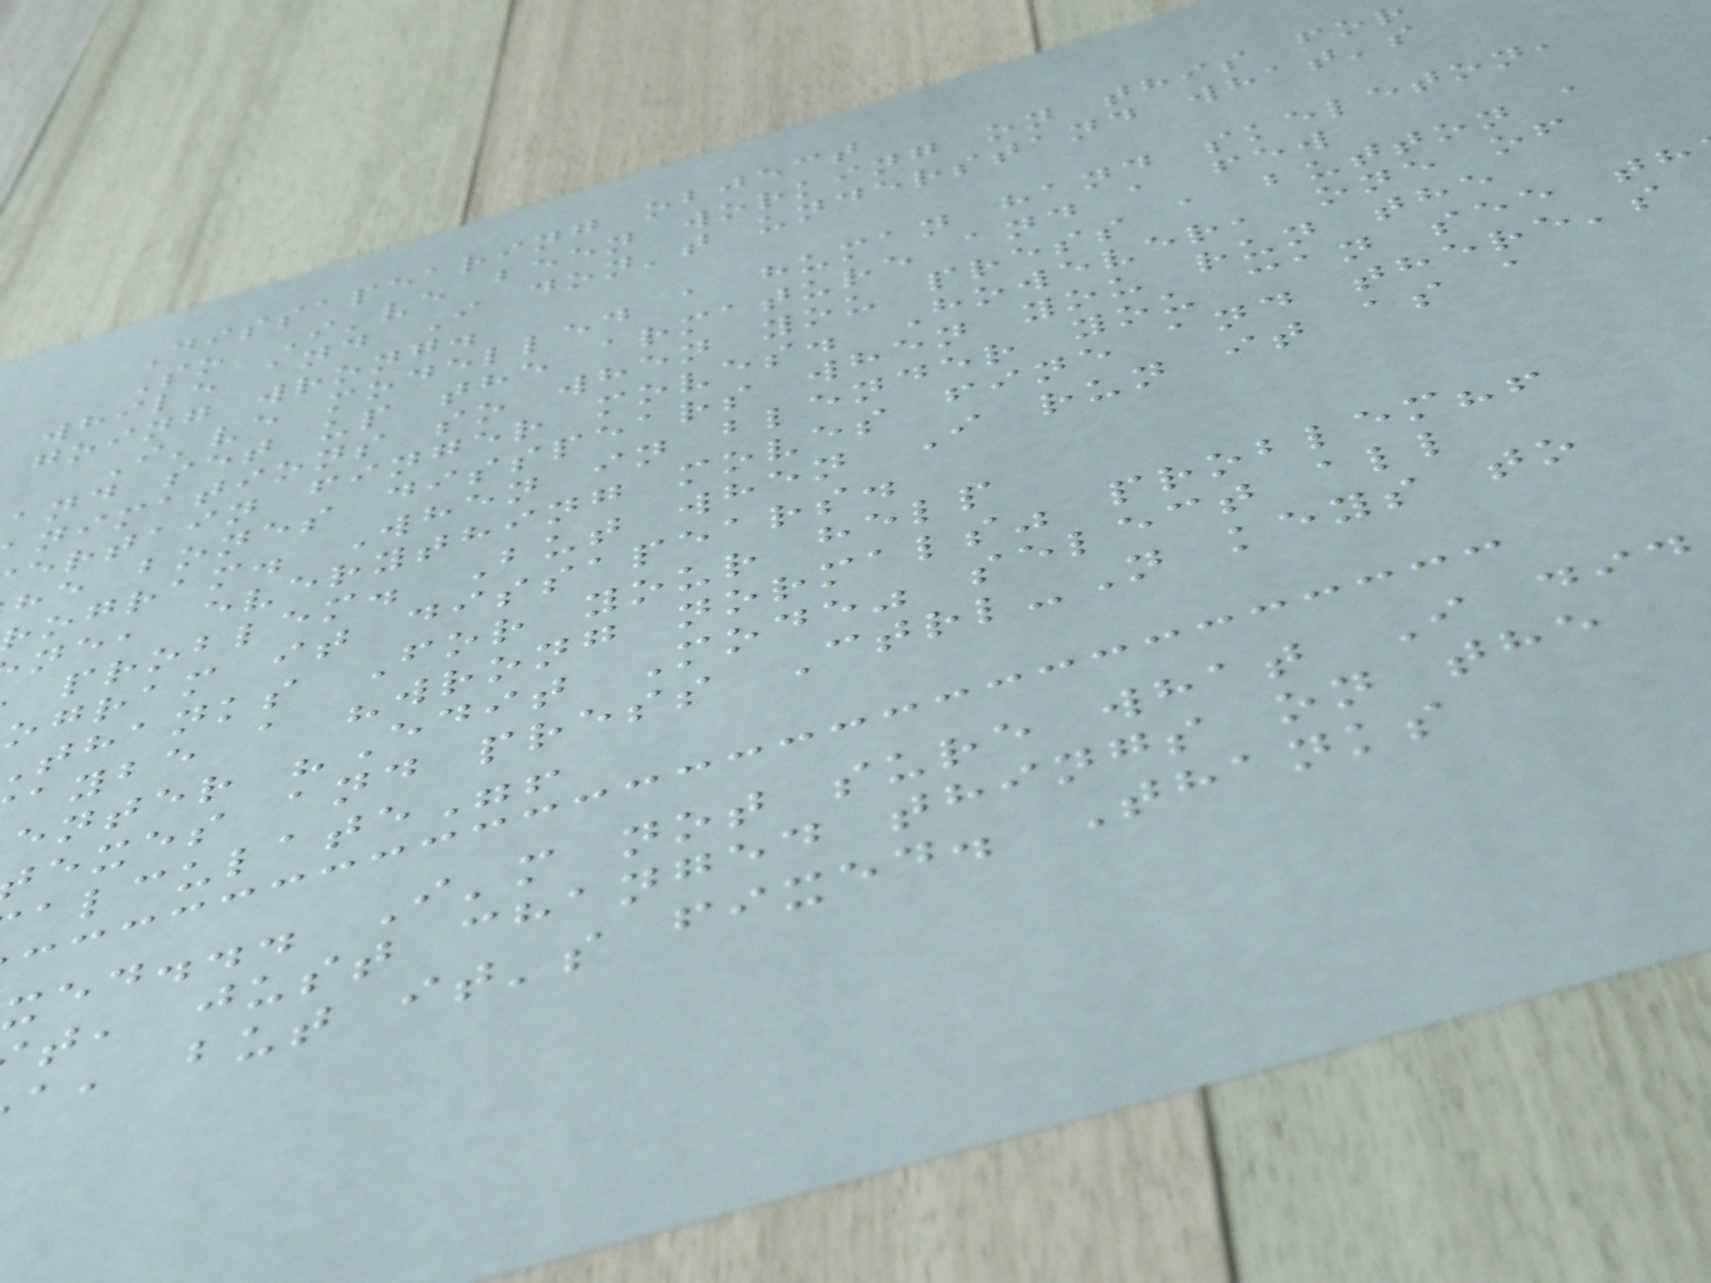Dissapearing object
So I've been working on this for
while and I don't understand what's
going wrong.
I've modelled a human hand skeleton,
and set up the armature and a few
nimations so when you press a button a
ertain finger moves. However, one of
he bones disspears when you run the
ogram. When in blender you can see th
ne, everything moves fine and there's
problem. But when I run it as a
ogram it dissapears.
thanks For your help
aybe a "wrong normals" problem?!
enter "Edit Mode" select all
exes and press Ctrl-N keys to
alculate"!
xed... I'm not sure what I did
t, just changed things on the
a, but it's fixed. Thanks
